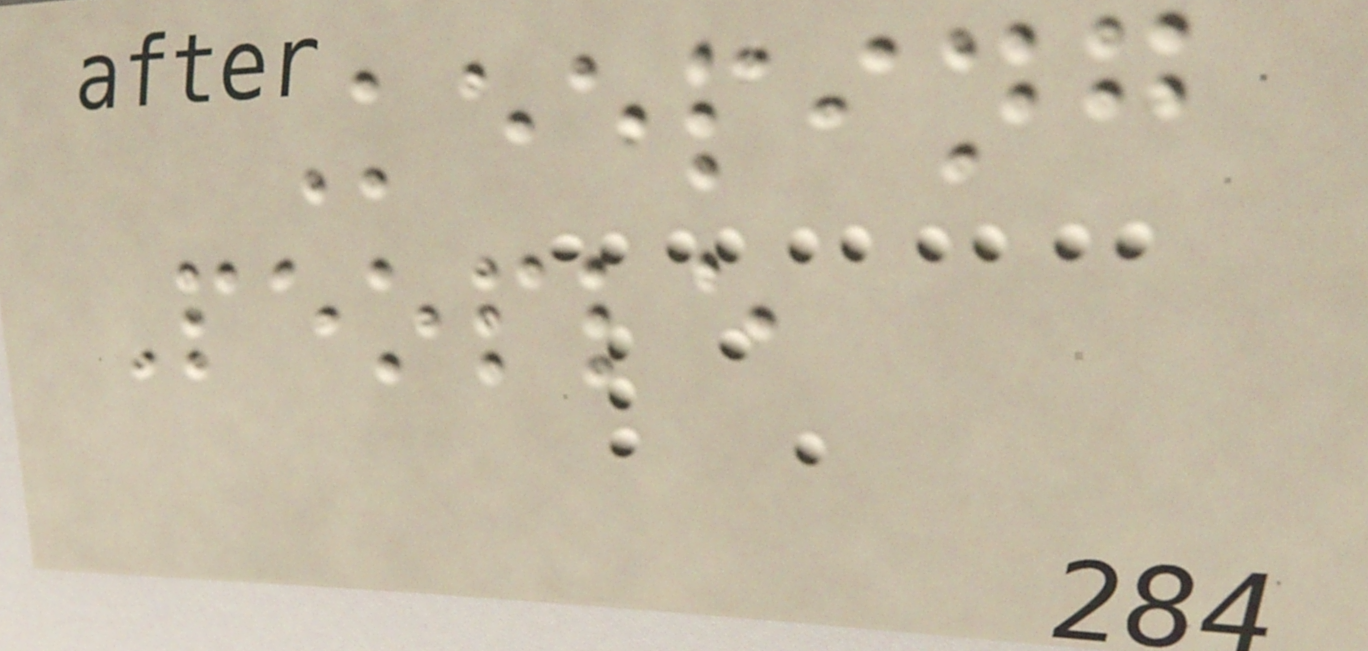Keeping
People
